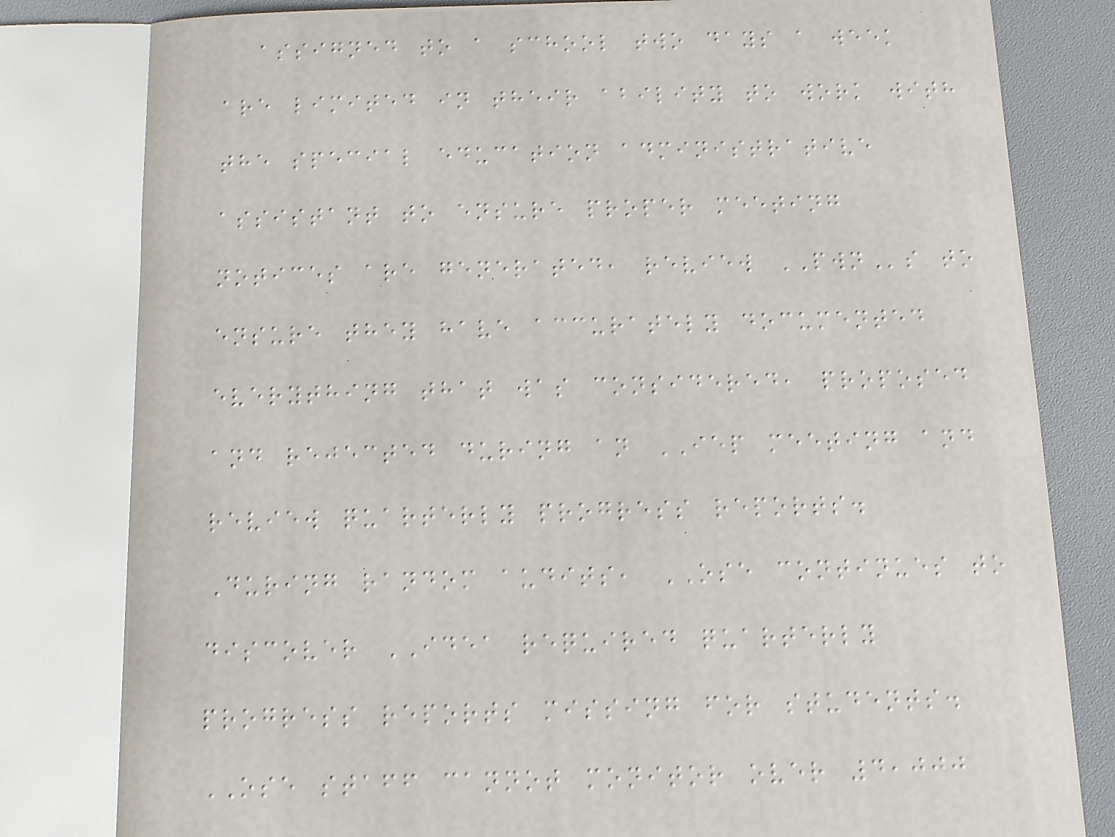assigned to a school two days a week
are limited in their ability to work with
the special education administrative
assistant to ensure proper meeting
notices are generated, review PWNs to
ensure they have accurately documented
everything that was considered, proposed
and rejected during an IEP meeting and
review quarterly progress reports.
During random audits, OSE continues to
discover IDEA required quarterly
progress reports missing for students.
OSE staff cannot monitor over 4,000
